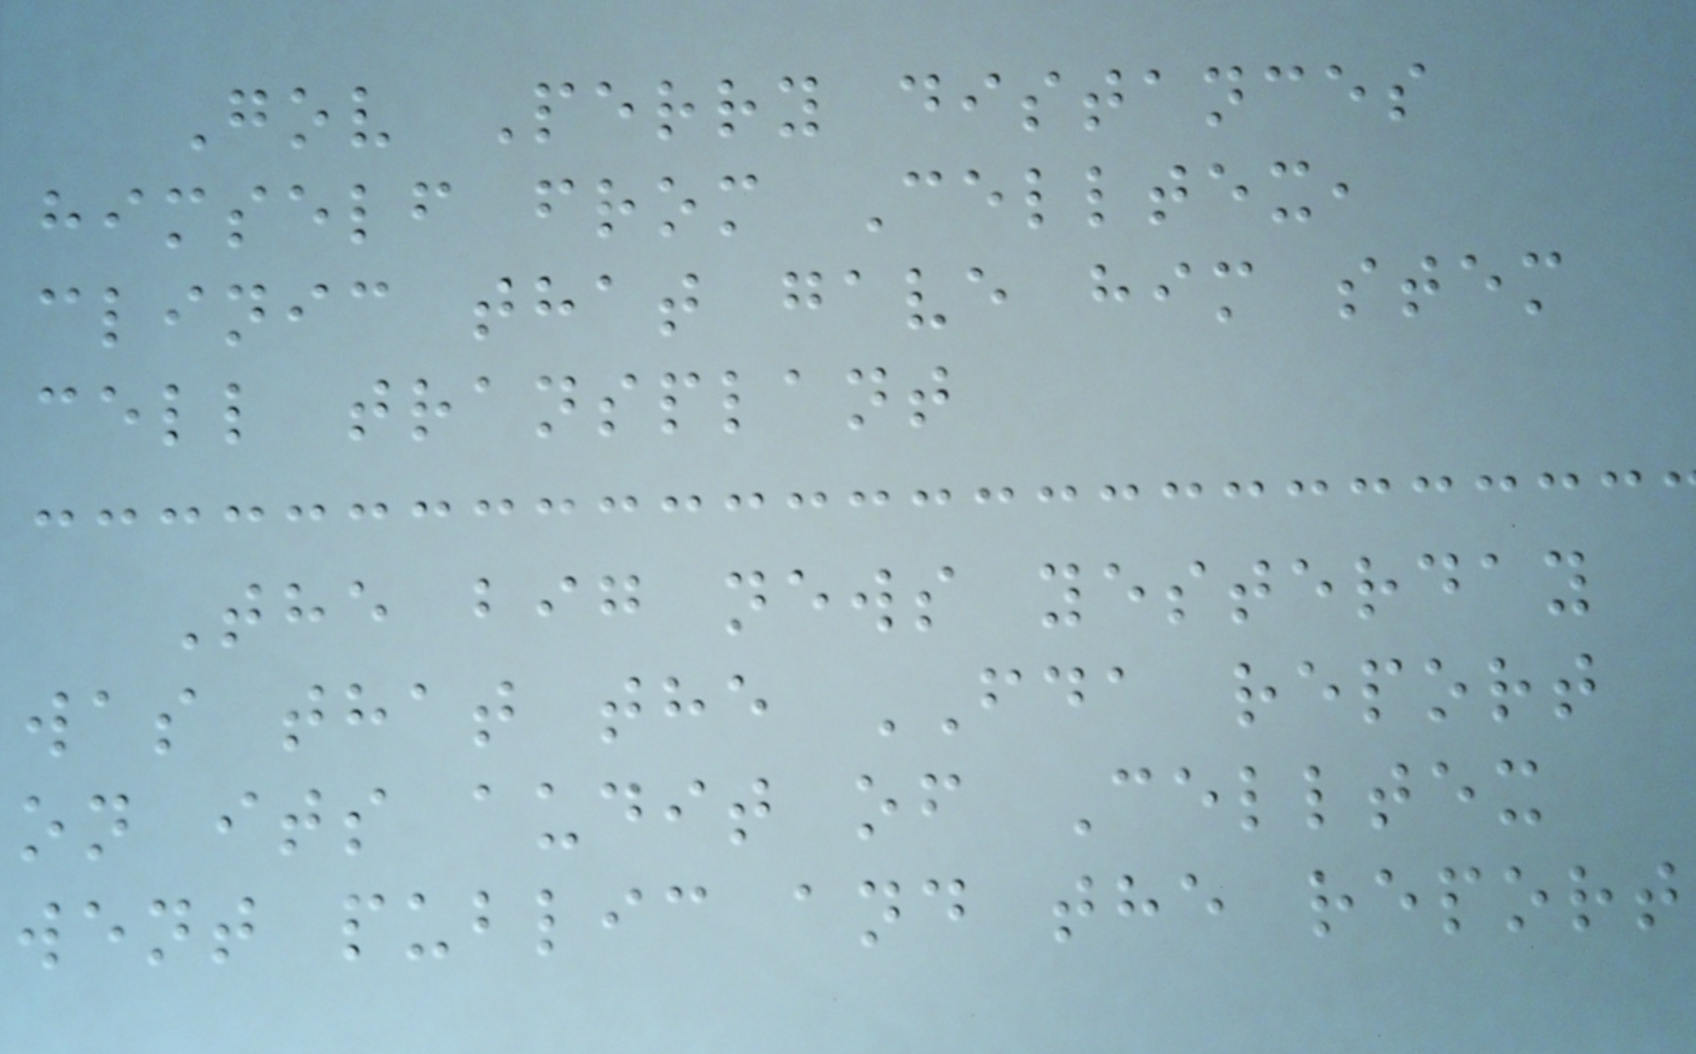Gov Perry distances
himself from Celltex,
clinic that gave him stem
cell transplant
The big news yesterday
was that the FDA report
on its audit of Celltex
went public and the report
